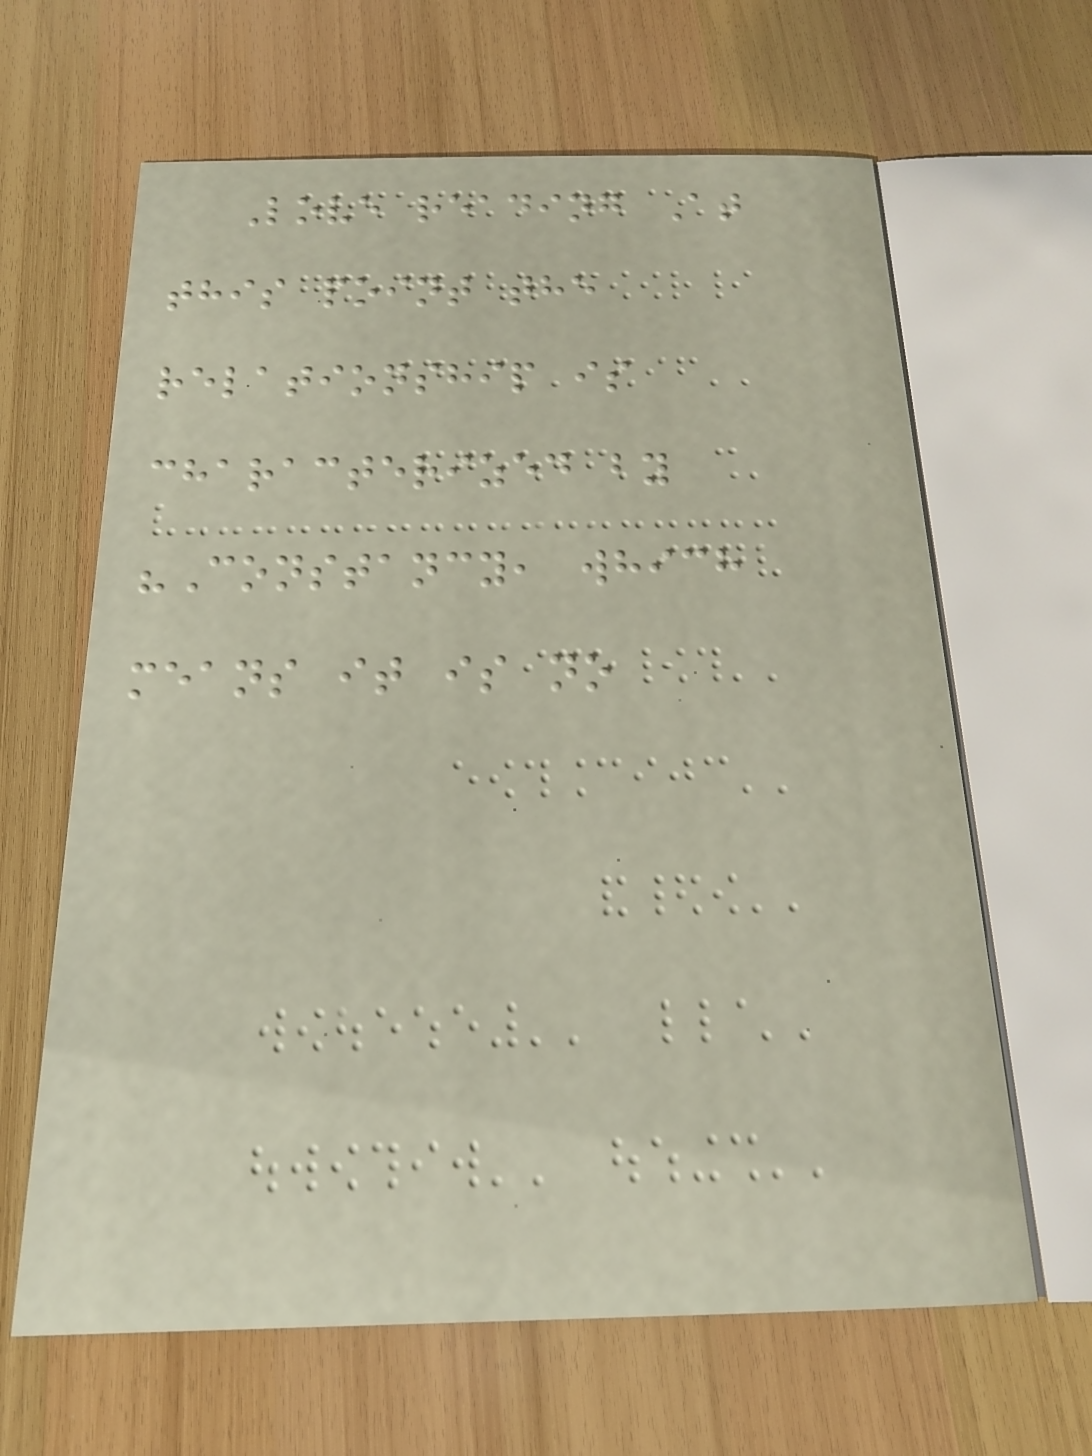Love reading At
this point the
relationship is
characterized by
"Constancy, which
means it is no
